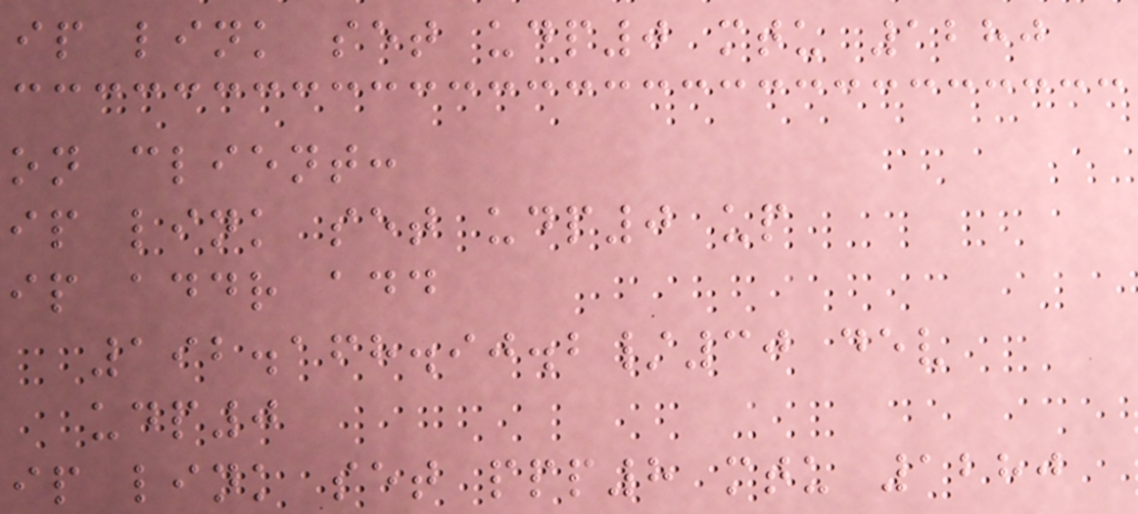ip link set udp0 mtu 1280
on client:
ip link set udp0 up
ip addr add
192.168.90.2/30 dev
udp0
ip link set ppp8 mtu 1280
